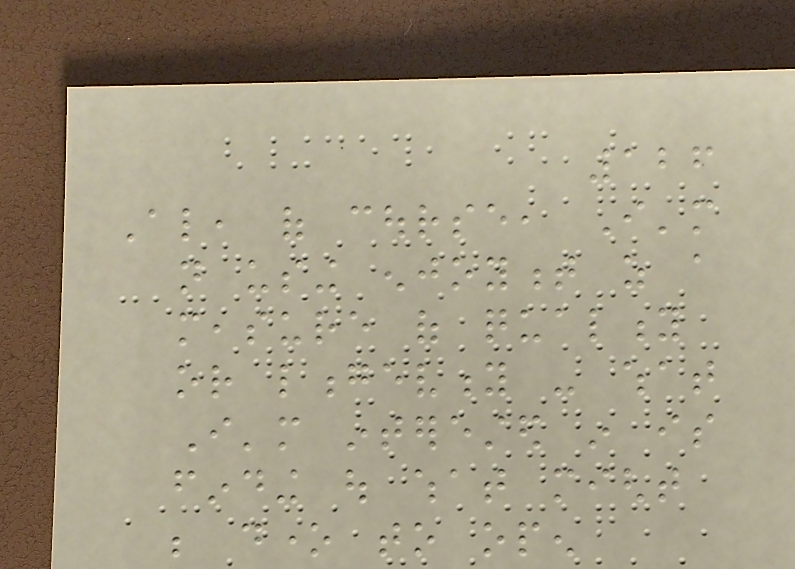126
Also, of course, I'm
not using enjoyment as a
measure of quality
or longevity - what
I'm interested in is
finding out what might
be done to open
